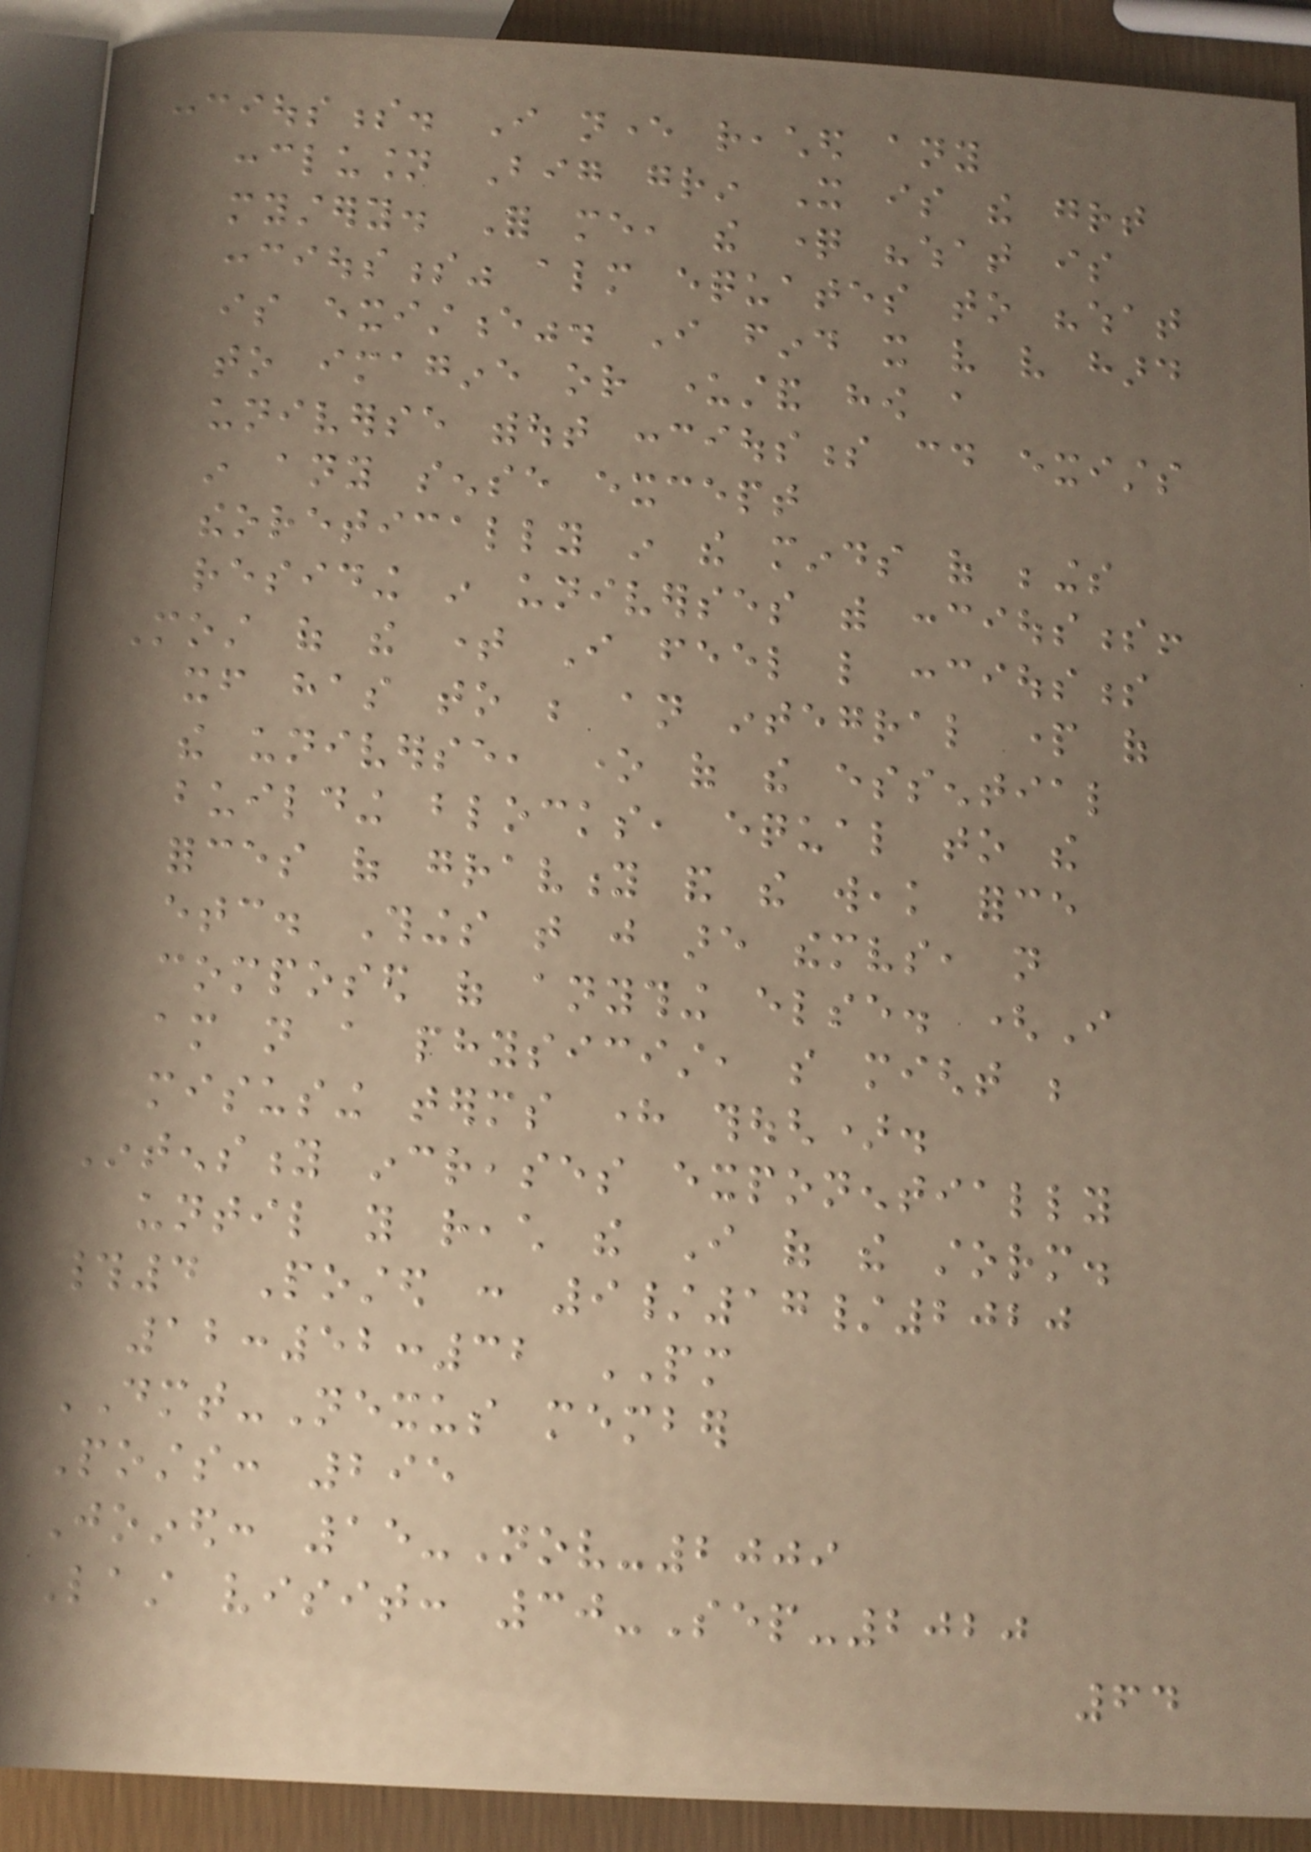conciousness. I never reached any
conclusion Big grin It is the great
mystery. For me, the question "what is
conciousness" almost equates to "what
is existence". I find it very very hard
to imagine or understand how a
universe without conciousness could exists
in any sense except
theoretically in the minds of beings
residing in universes with conciousness!
Most of the time I feel like conciousness
itself has to be an integral part of
the universe, one of the essential
building blocks, equal to the
forces of gravity and the weak force
etc. Things that just are themselves, not
composed of anything else. (I
am not a physicist, so might be
misusing terms here though).
Intensity increases exponentially
until you reach the I of the storm.
#4 Posted : 9/17/2020
12:52:32 PM
DMT-Nexus member
Posts: 295
Joined: 15-Nov-2009
Last visit: 30-Sep-2020
64
